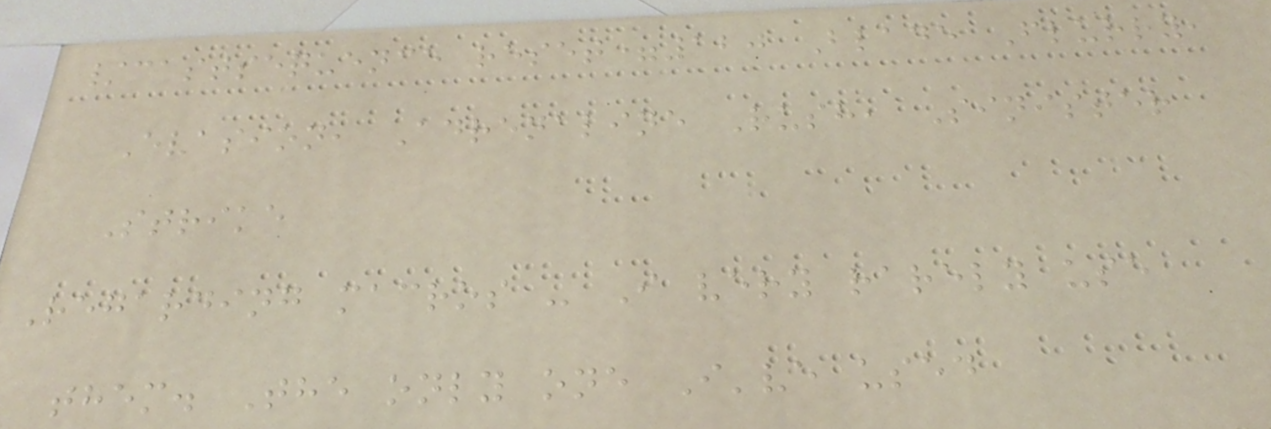/castsequence reset=120 Blade Flurry,
Evasion, Adrenaline Rush, Sinister
Strike
Regarding macros - I very rarely use
them. The only one I've used
